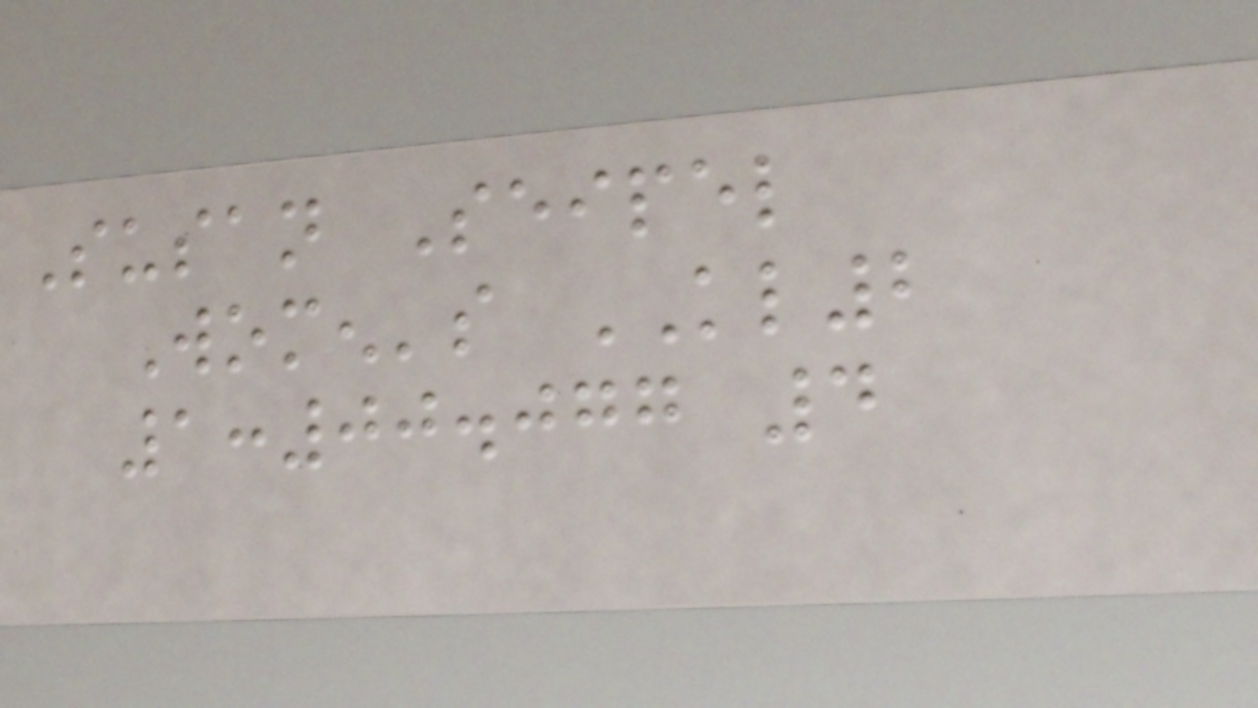Susan Seipel
Women's KL2
1:00.077 4
